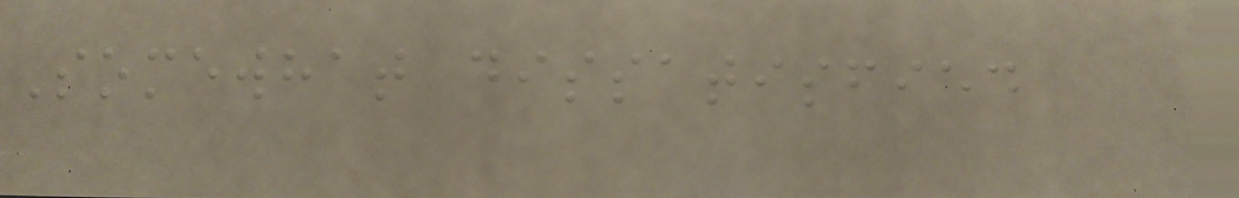Somewhat dissatisfied
